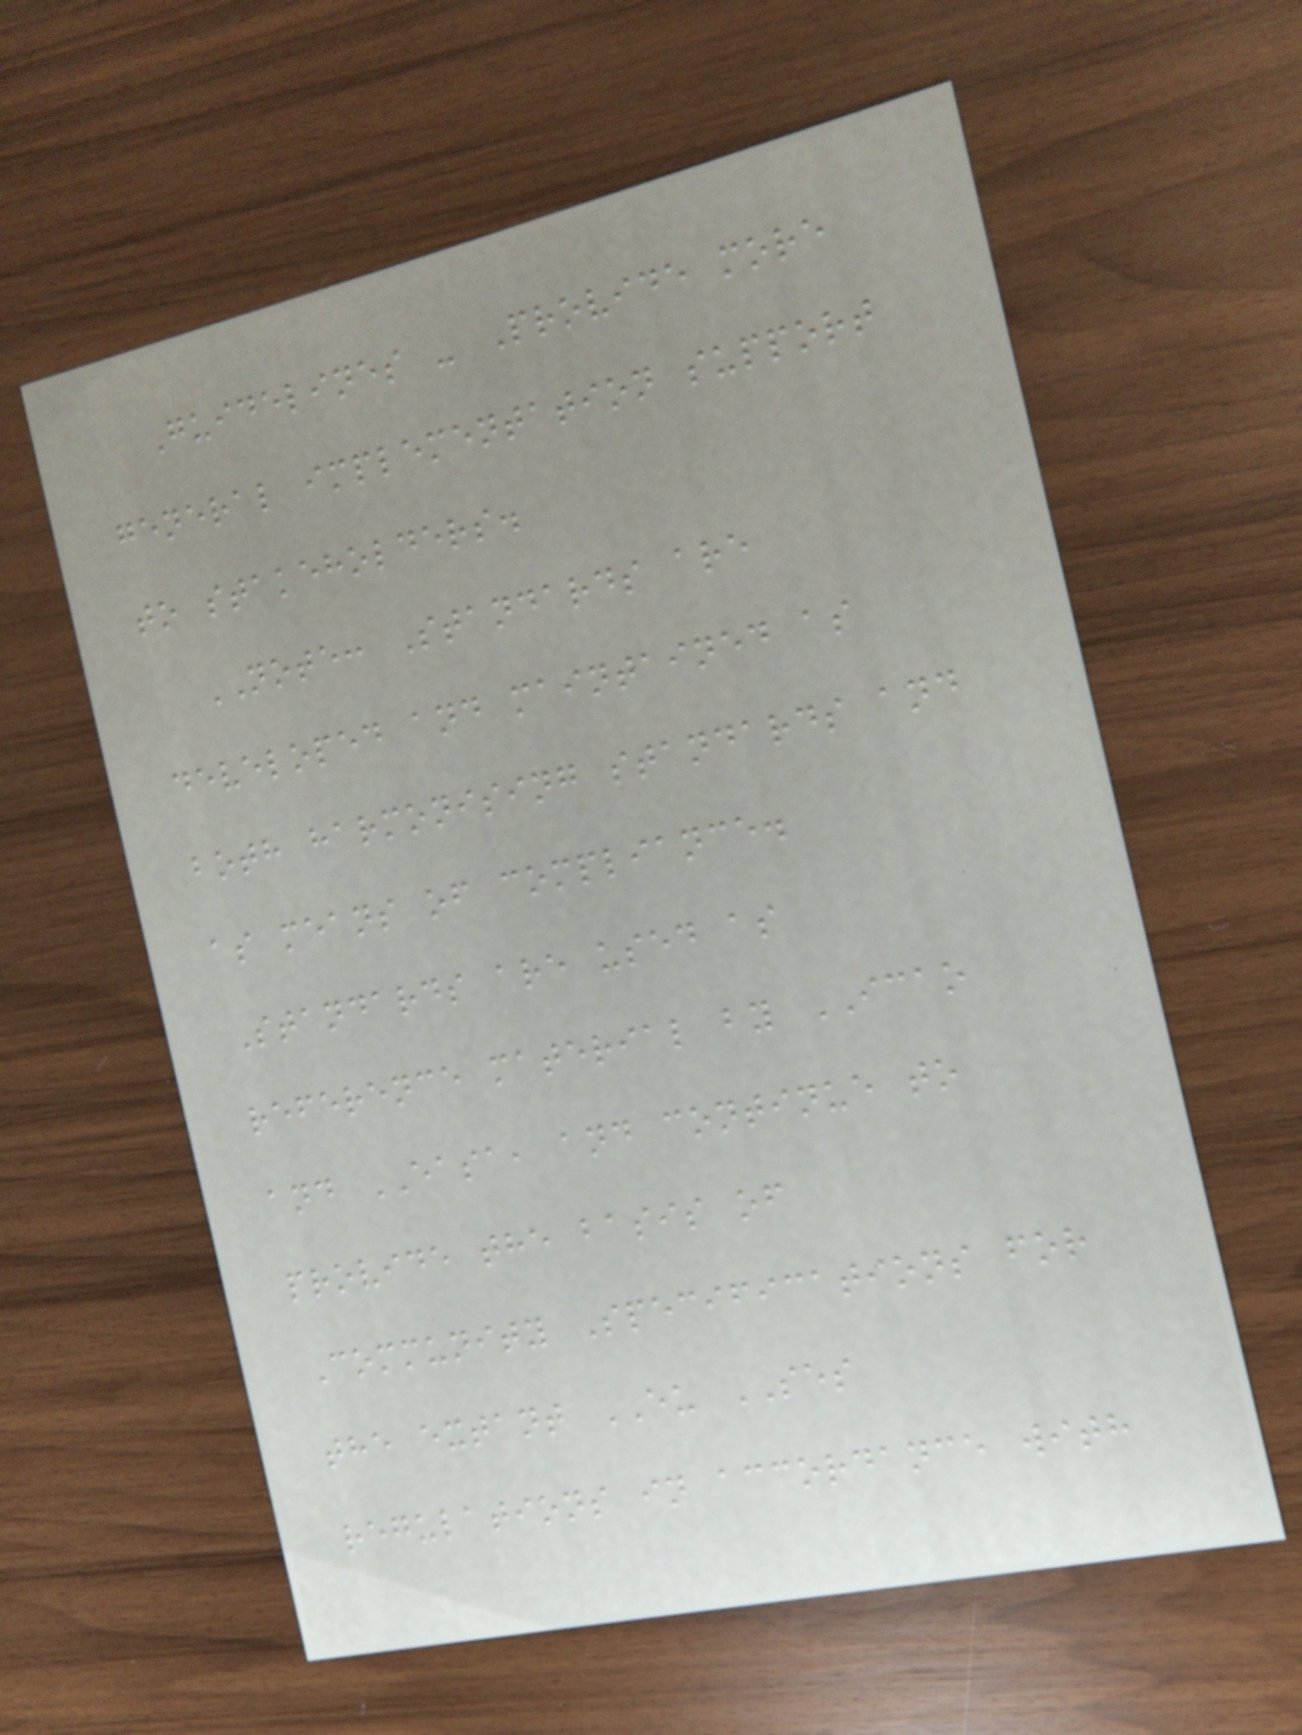Guidelines - Provide more
general implementation support
to stakeholders.
NOTE: Standards are
developed and maintained as
both harmonising standards and
as means of compliance.
Standards are used as
reference material by ICAO
and EASA, and continue to
provide the basis of
Community Specifications for
the extant EU SES
regulations in accordance with
